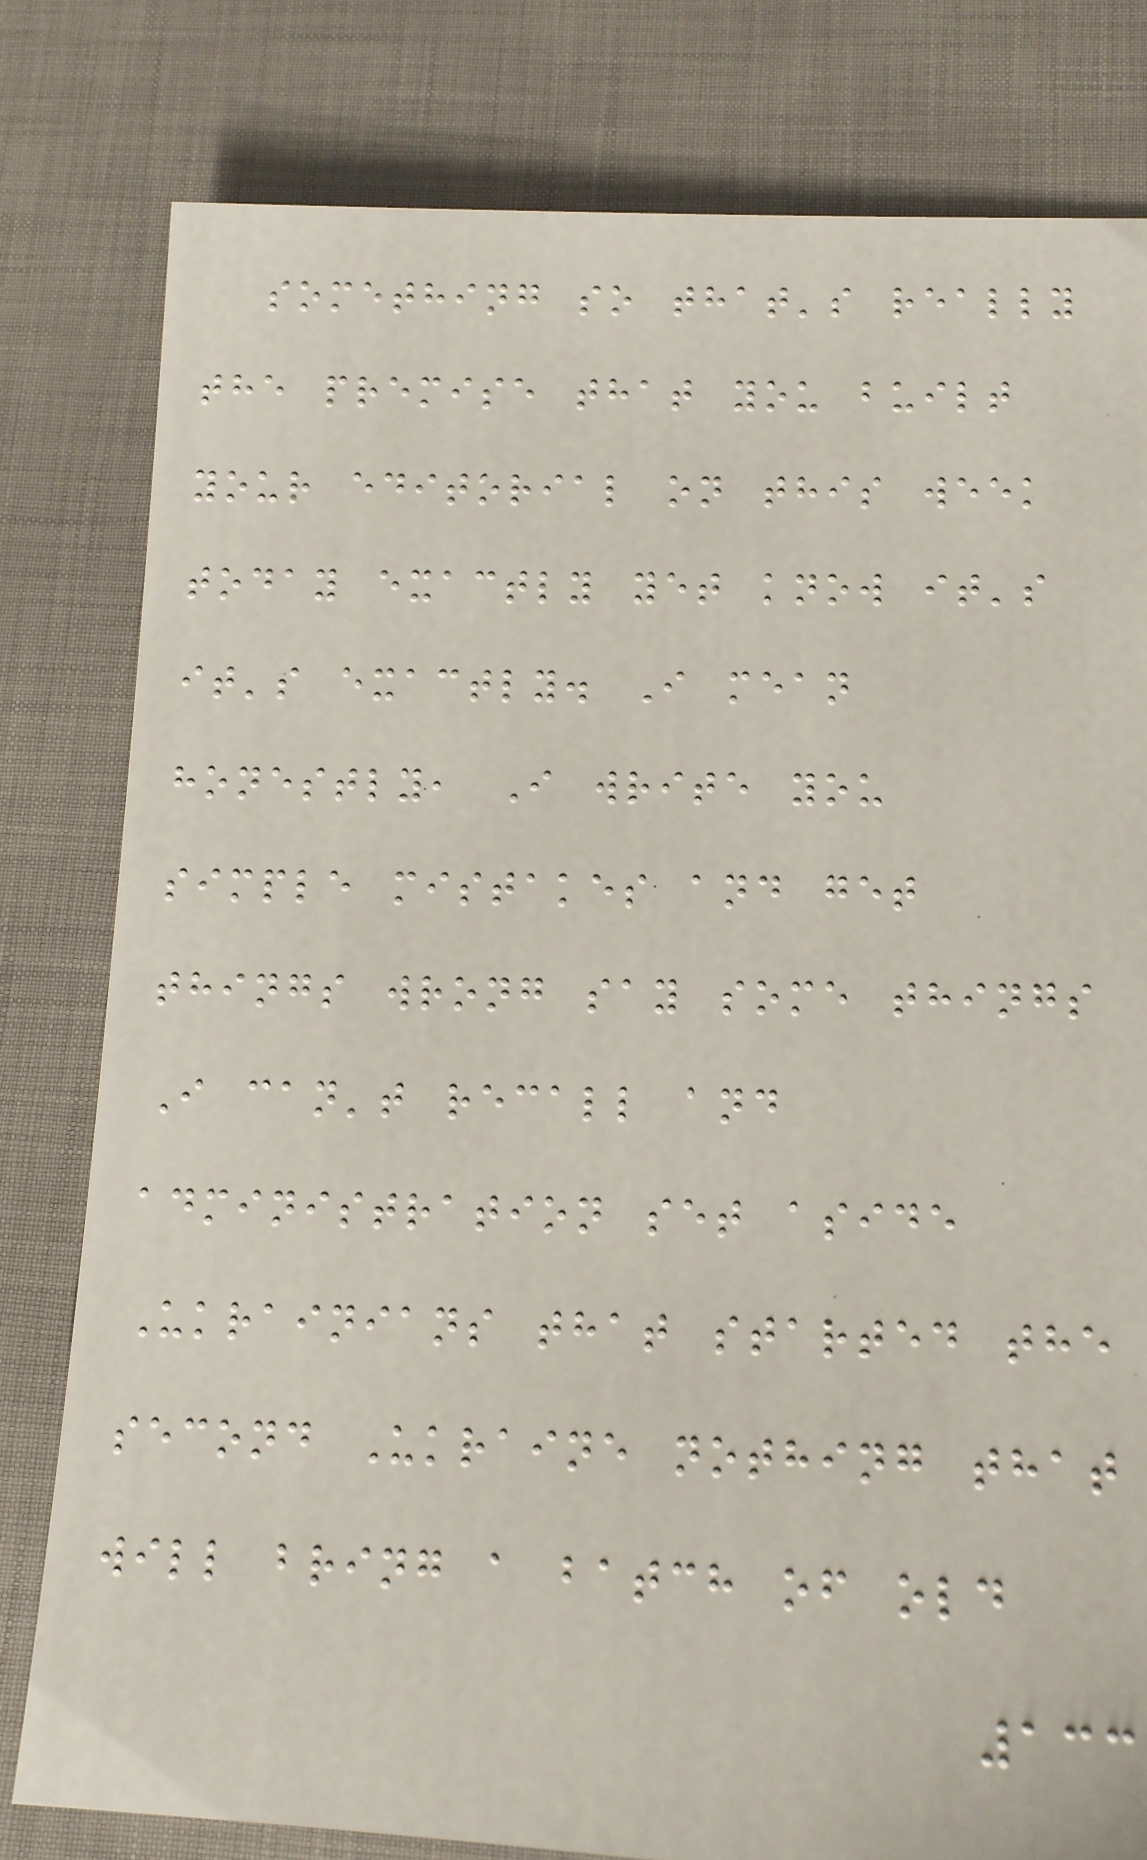something so that's really
the premise that you built
your editorial on this week
today exactly yet know it's
it's exactly. I mean
honestly, I write you
simple mistakes and get
things wrong say some things
I can't recall and
administration set aside
Ukrainians that started the
second Ukraine nothing that
will bring a batch of old
133
